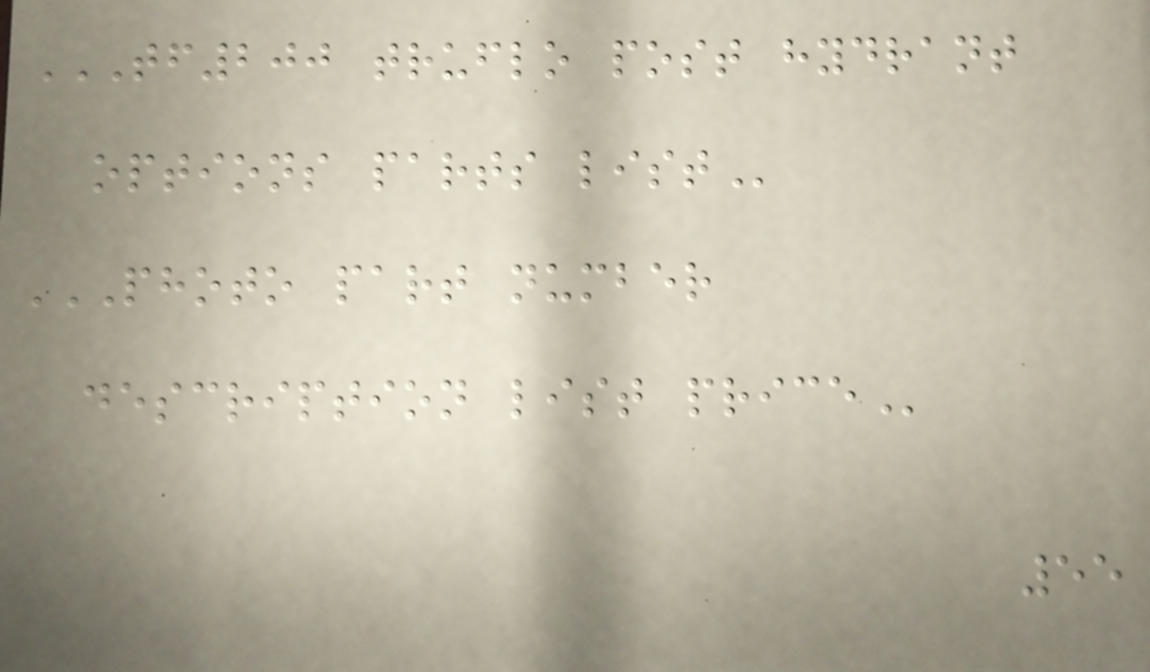TF200 TRUFLO POST HYDRANT
OPTIONS PARTS LIST
PHOTO PART NUMBER
DESCRIPTION LIST PRICE
55
